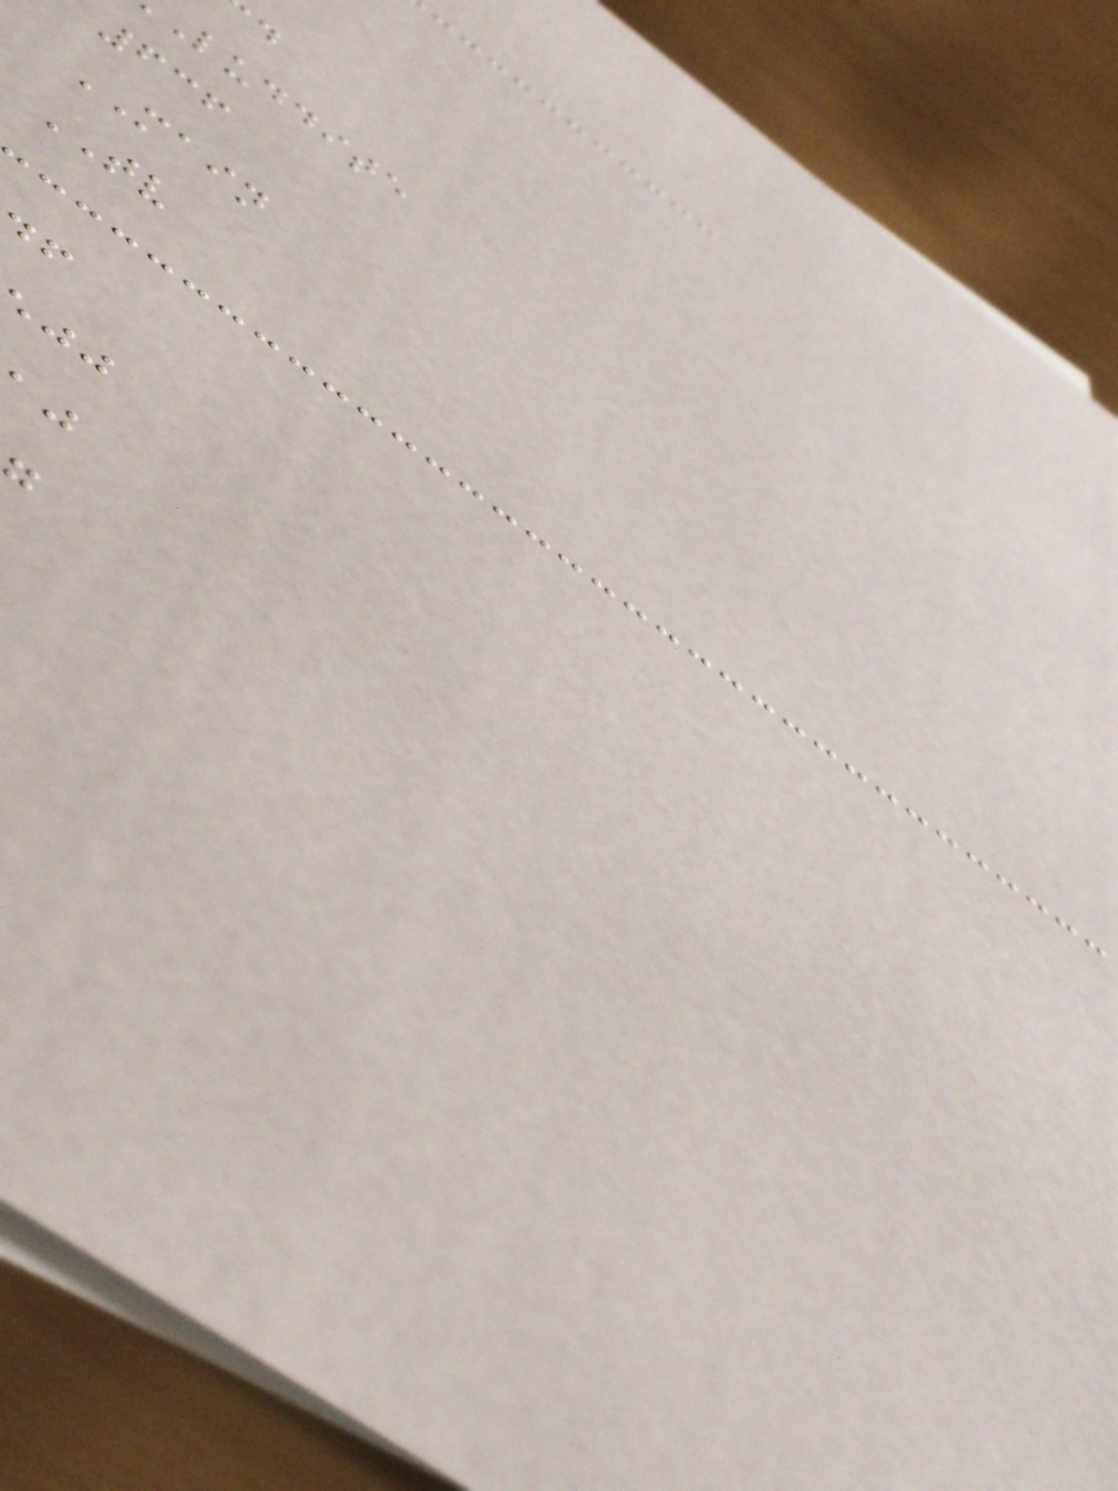luddite
636
MAIN
TV
